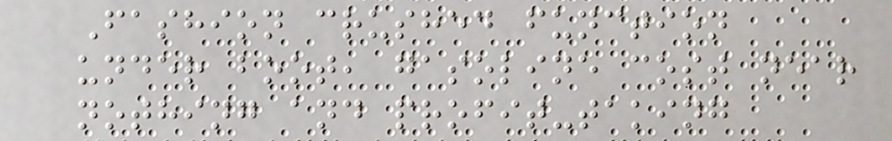Fashion crushed function
under boot, gasoline cost near
nothing and profit-taking
